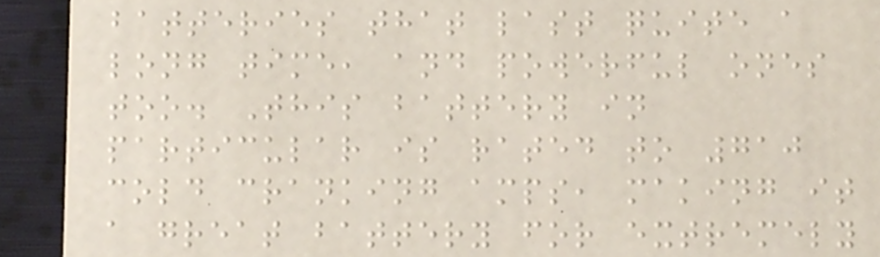batteries that last quite a
long time, and powerful ones
too. This battery in
particular is rated to 710
cold cranking amps, making it
a great battery for extremely
